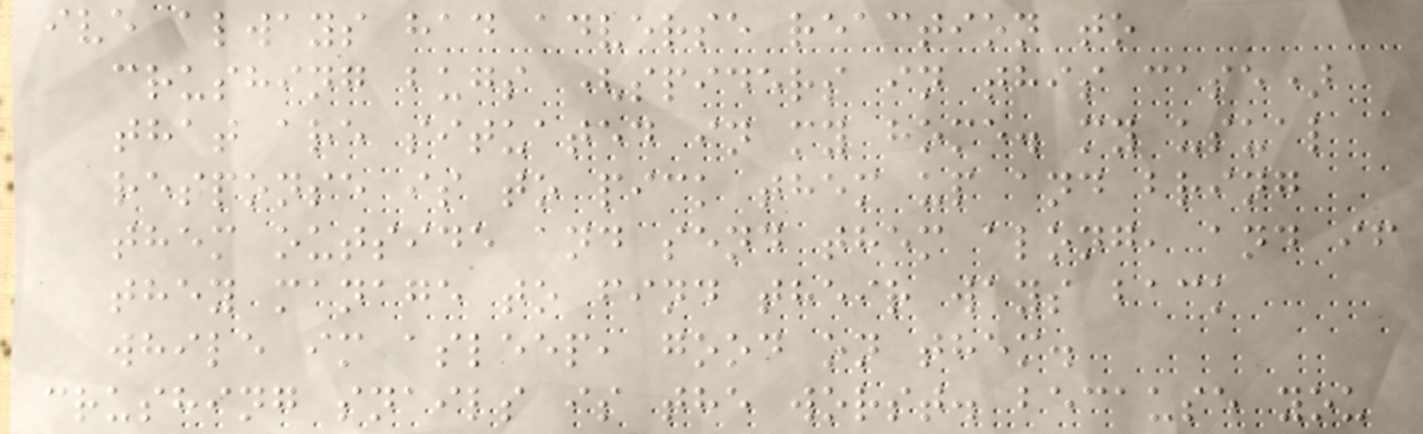ive always had adverse reaction to
crushing bugs (spiders in this case)
that are situated in my home. my usual
response is to pick them up and bring
them outside and send them along, and if
they manage to find their ways back
while im asleep, good on them.
crushing snails is the worst. because you
